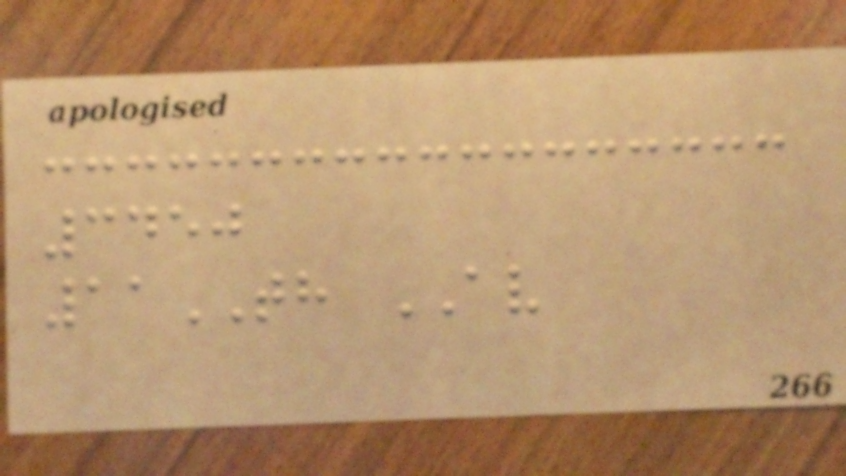3450
11TH AV
